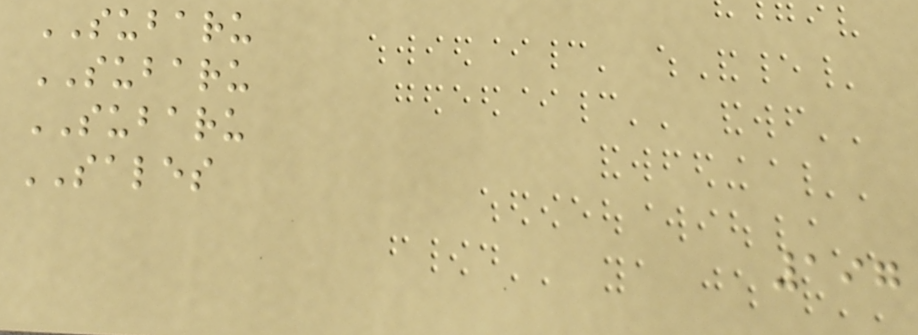SUBARU
SUBARU
SUBARU
SALES
197
